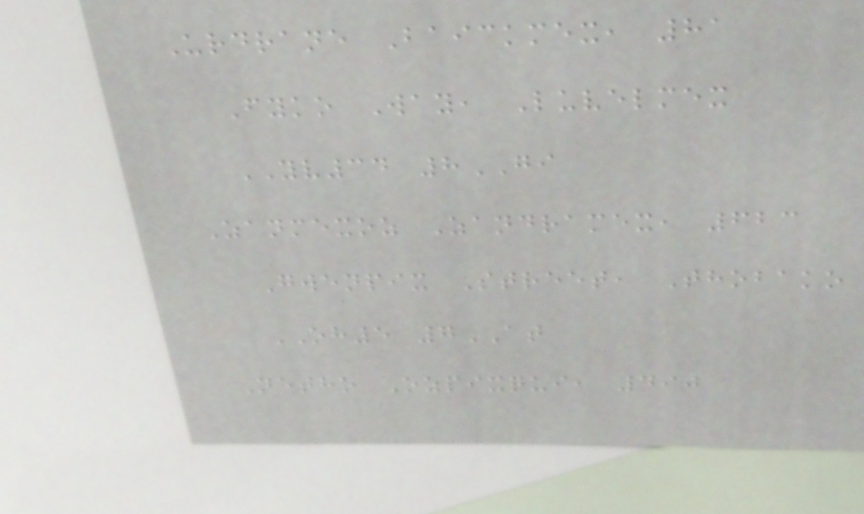Urdrane Baickmex, 81
Fyko Way, Luvelmex
YV34 8GI
Zanmexoz Zandramex, 623
Gwenpix Street, Thobako
OH5 7AT
Netho Ozpixqui, 490
